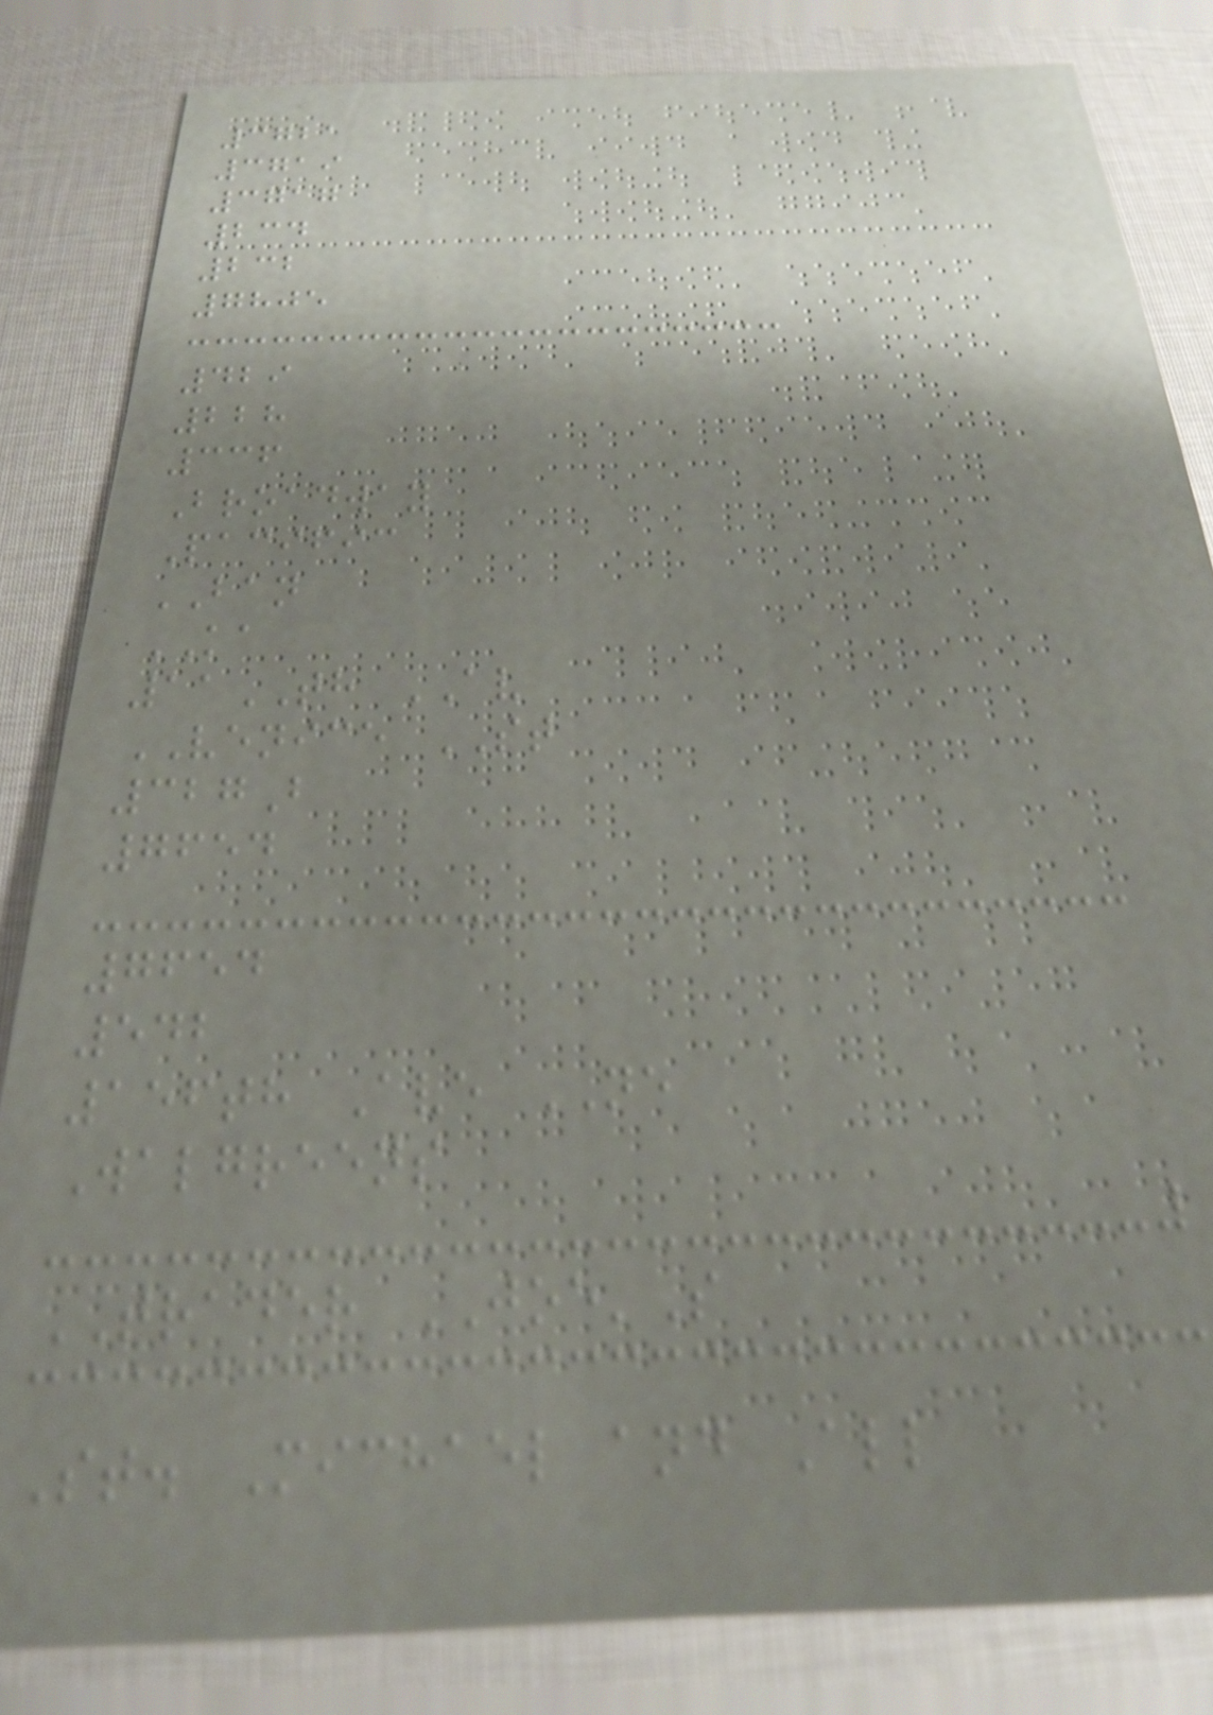3721
3719
3717
234
232
7805
429
228
336
Broadway
Pacific
BAN
KA
11TH AV
VENICE ST
327B
7654
7654
542
156th Ave NE
Walgreens
TRADER JOE'S
St. Michael and All
